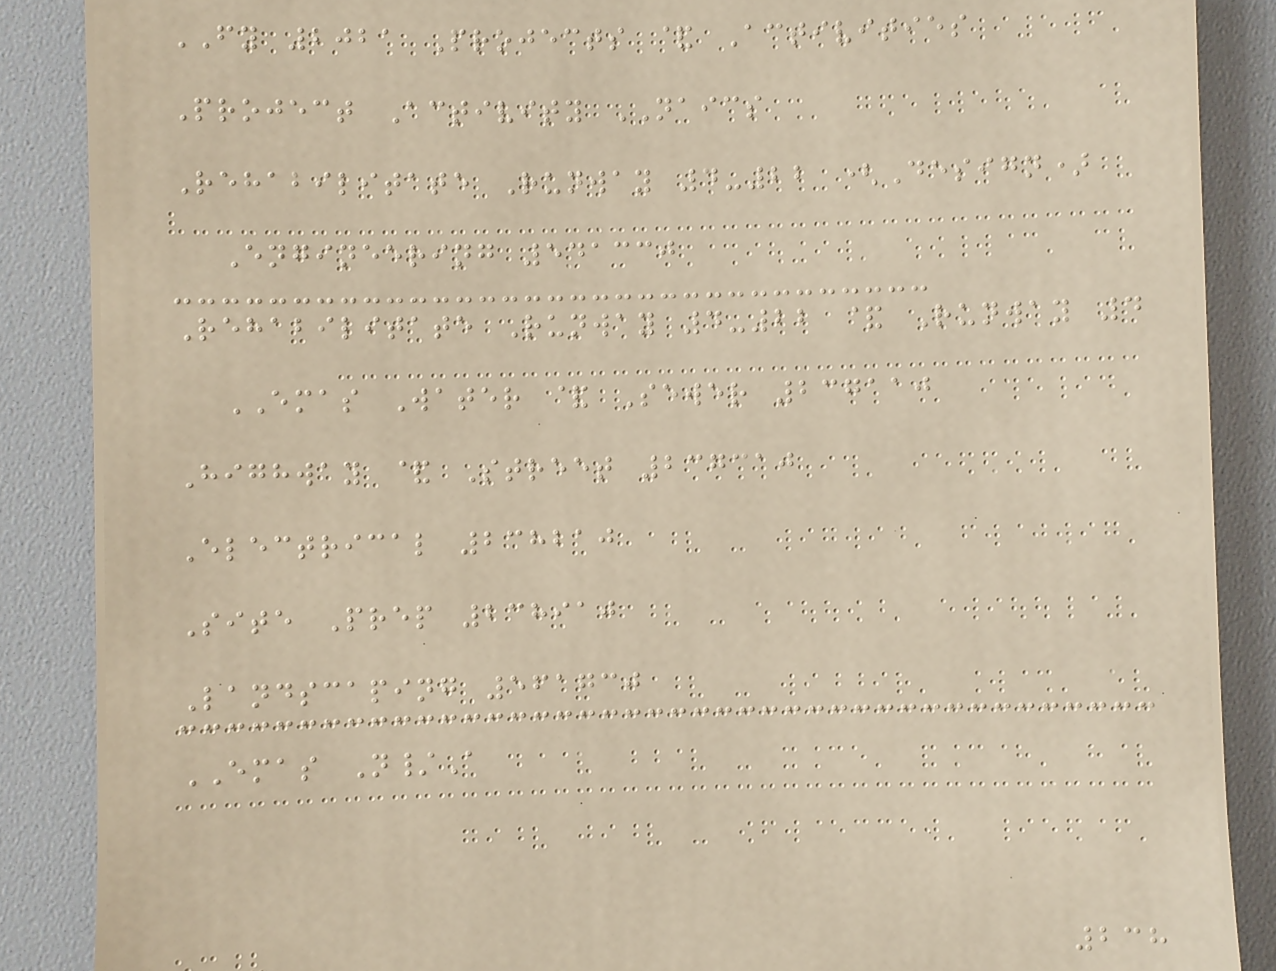FY 2021 Projects & Activities
Project Activity NAICS
Rehabilitate Runway 4-22 (Design)
Engineering 541330
Rehabilitate Runway 4-22 & Runway 4
EMAS Water & Sewer 237110
Highway & Street 237310
Electrical 238210
Site Prep 238910
Landscaping 561730
EMAS N/A
238
